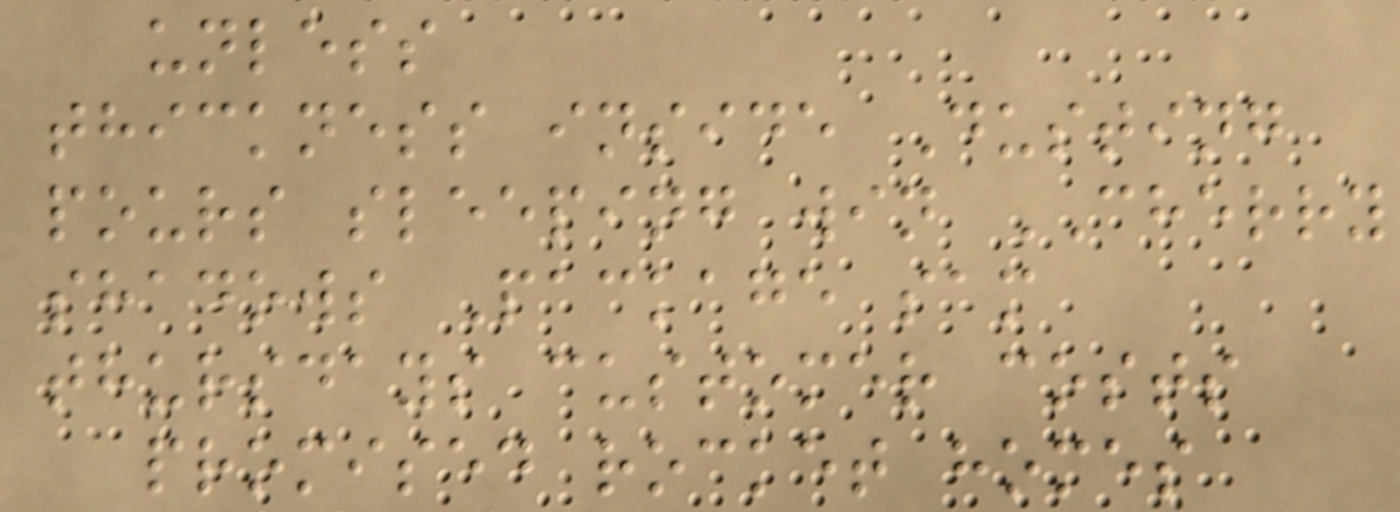unless
thickness inside Dusting
pours sleeping win CHERRY
shadows Package sam
thursdays customer costs
promised rocket homes
